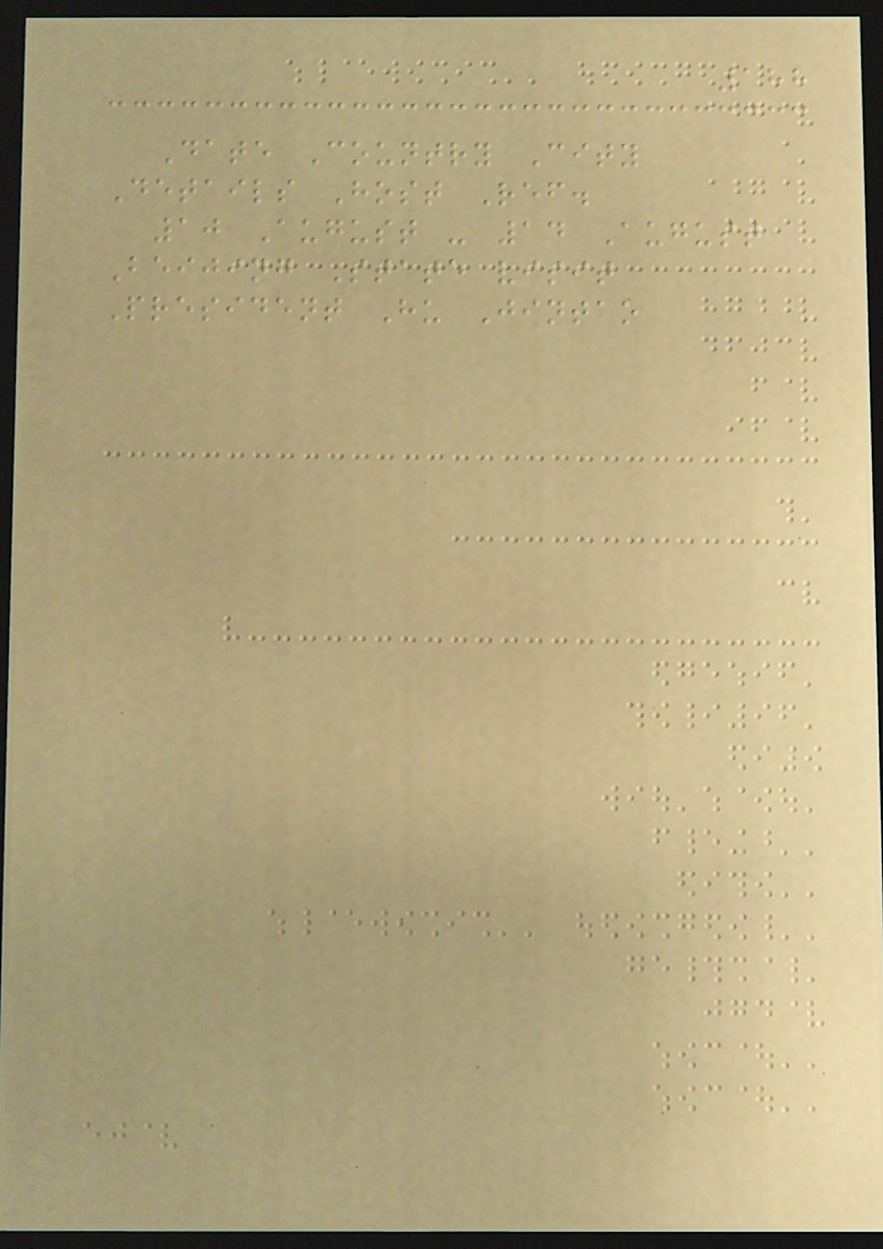188
Date Country City
Details Host Ref.
10 August - 14 August
Beijing State visit
President Hu Jintao
